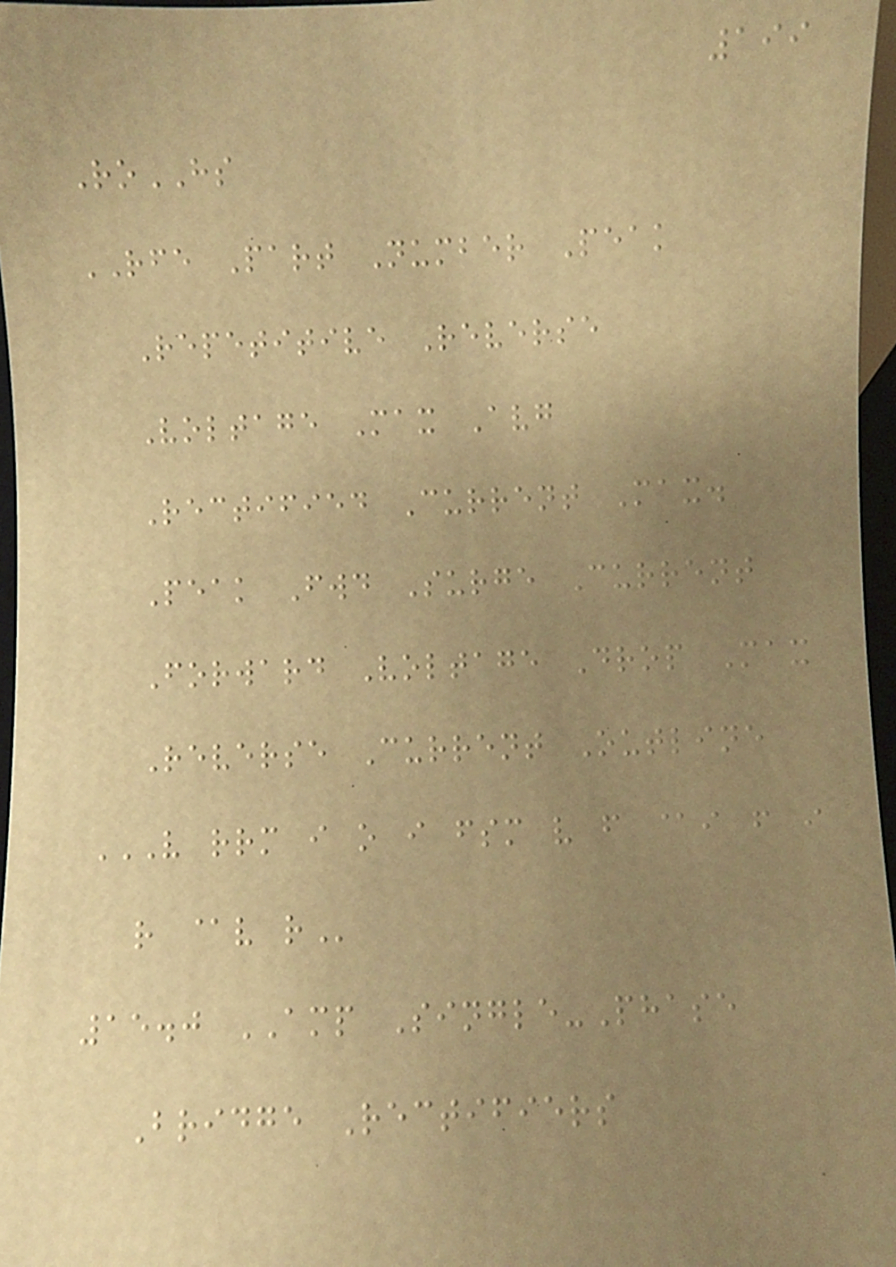199
RoHS
RFE Part Number Peak
Repetitive Reverse
Voltage Max Avg
Rectified Current Max.
Peak Fwd Surge Current
Forward Voltage Drop Max
Reverse Current Outline
V RRM I O I FSM V F @I F I
R @V R
15.0 AMP Single-Phase
Bridge Rectifiers
